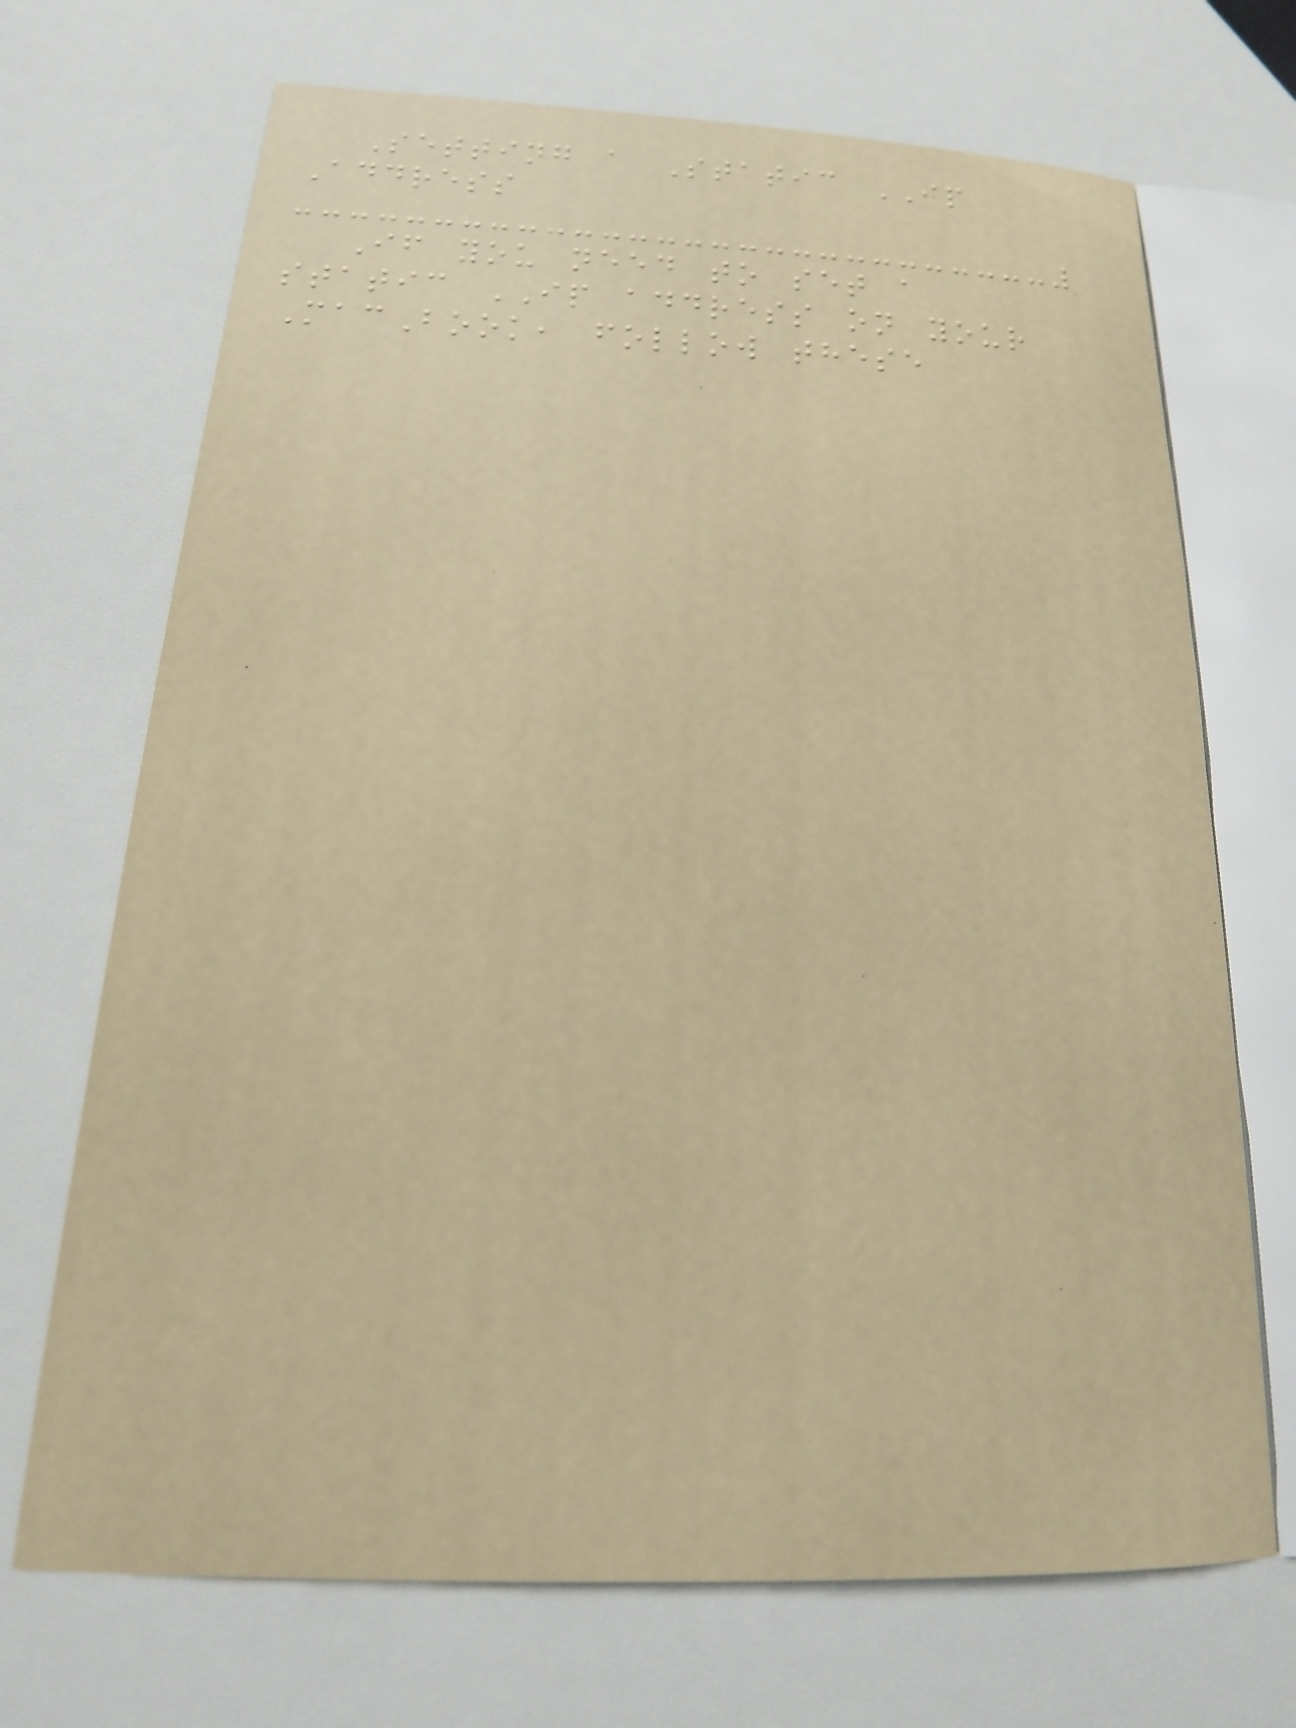Setting a Static IP
Address
If you need to set a
static IP address on your
MacBook, follow these
